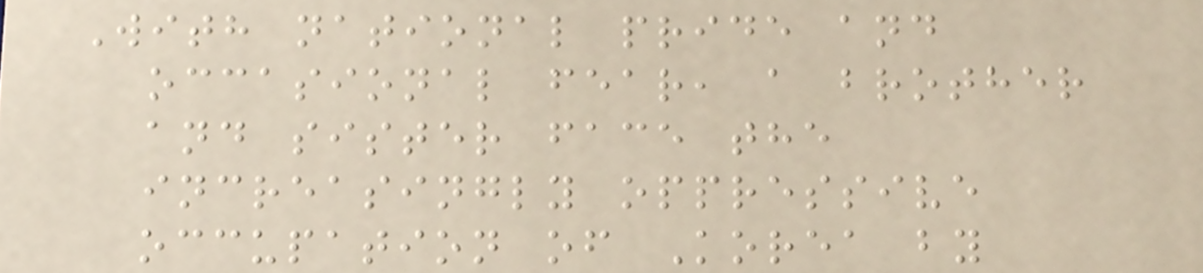With national pride and
occasional fear, a brother
and sister face the
increasingly oppressive
occupation of Korea by
